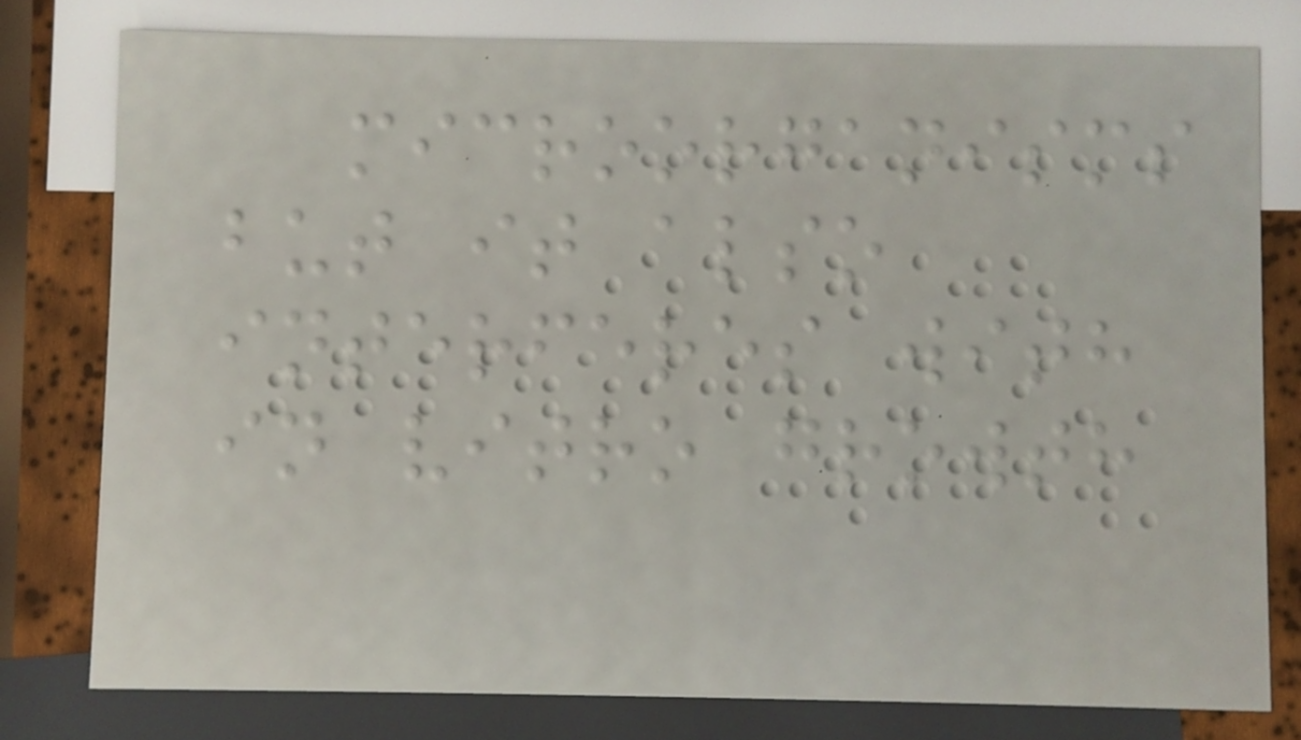microorganisms
but it also
interferes with
in vitro growth
